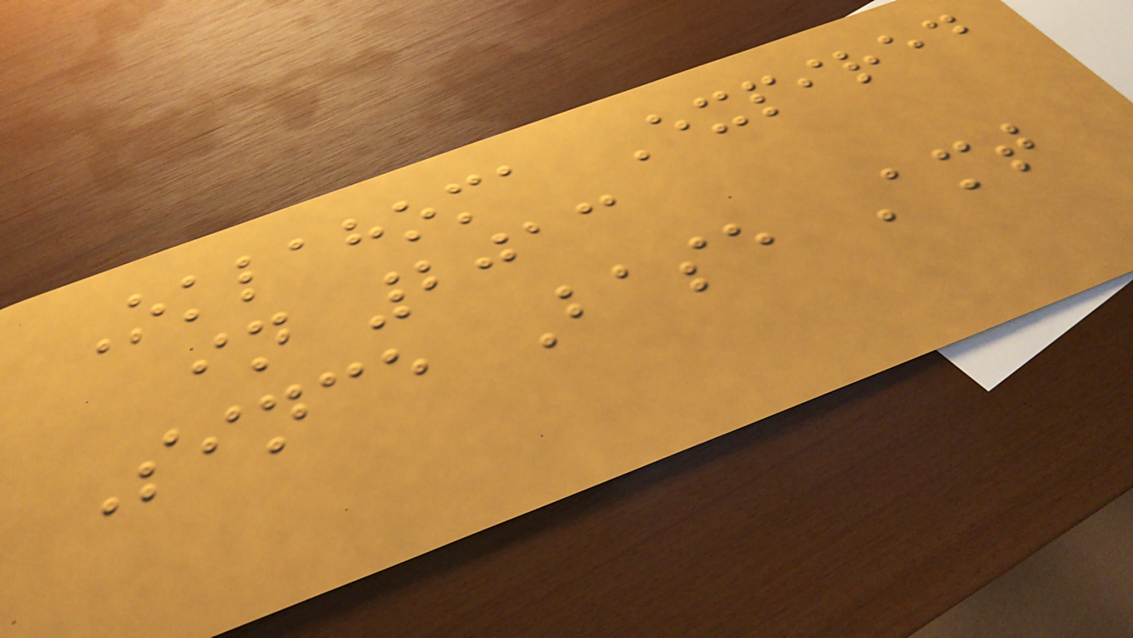Oklahoma Expired
in 2013
Since Base Amt
